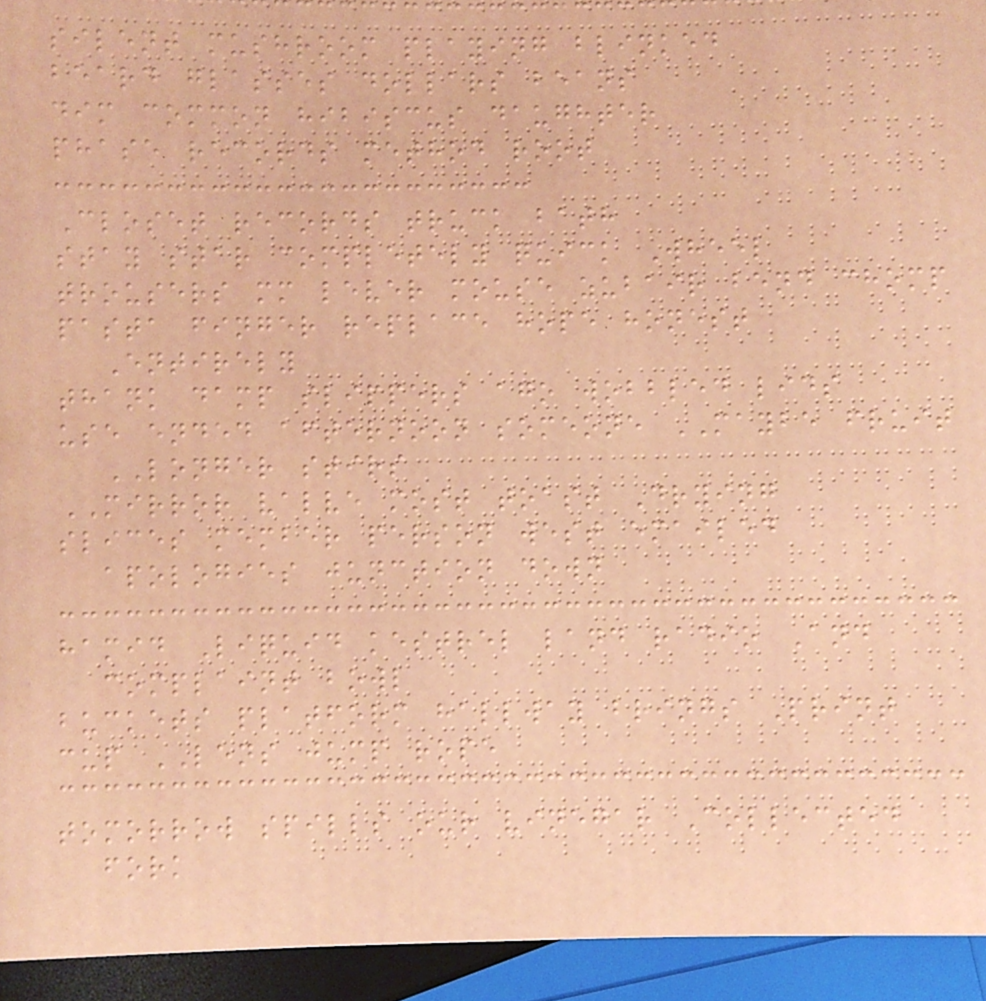silent mushroom playing blinked
beard glasses dollars beans
dim common hibiscus daughter
phase records method root
Closet records truck bath
stay star completely quick Wheel
trousers mm lever mouse zubair bend chomp
pasta finger replace hope honest
Entirely
thank damp slippers ago wobbled lids
use ended afternoon someone MAYBE fruit
LONGER stirs
MIRROR valve most toast Drying
slices member person west emailed
apologies junction down
hamid Liquid kestrel land radio And
complaint bowl
buckets platform hallway brings Print
cup LENS jump rope
tomorrow spills our vinegar Collected
fork
